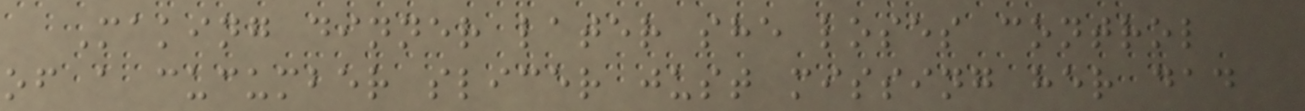Making dinner later she loses control
of a cucumber slicer just missing her dad
